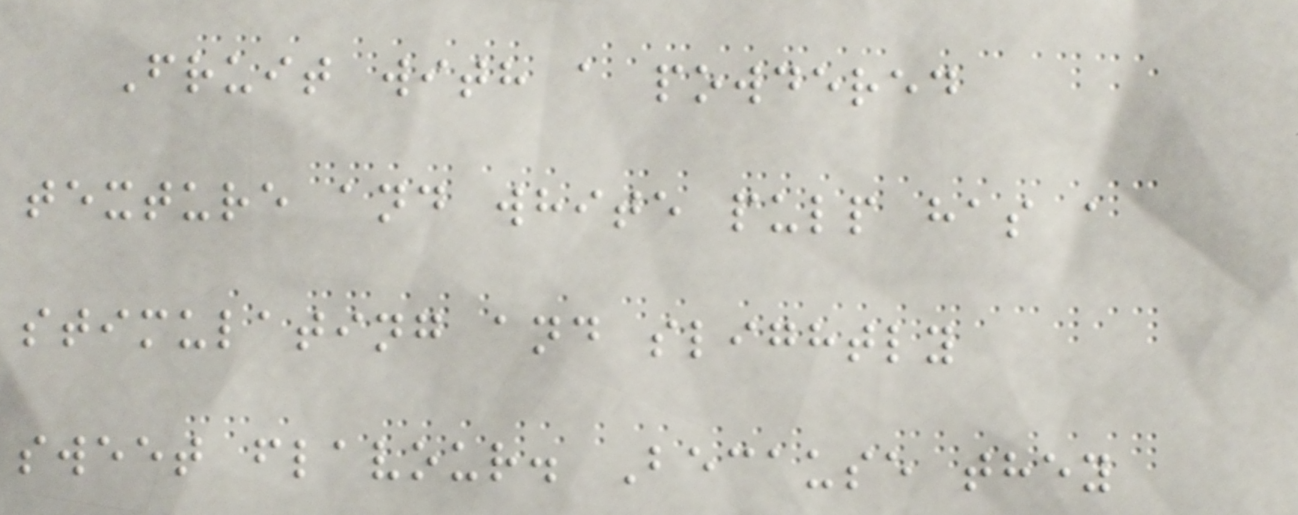Fruit with a powdered
texture and white pulp has a
stimulating and slightly
sweet flavour. Because they
